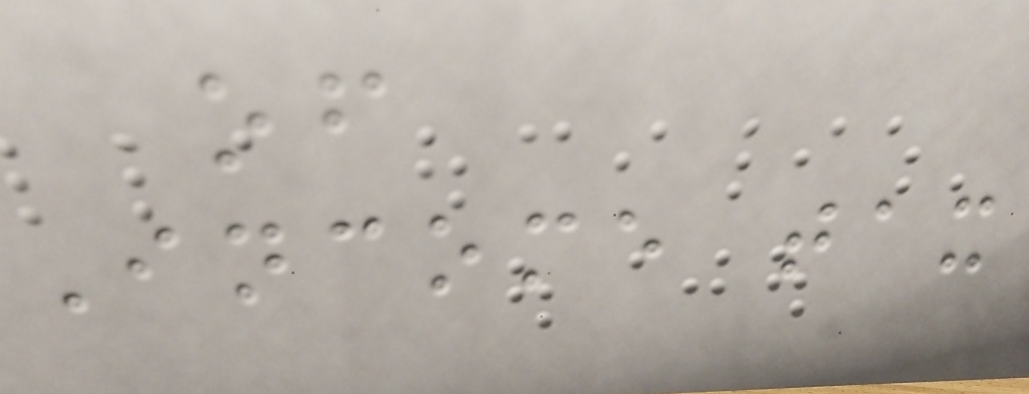of
Income tax
